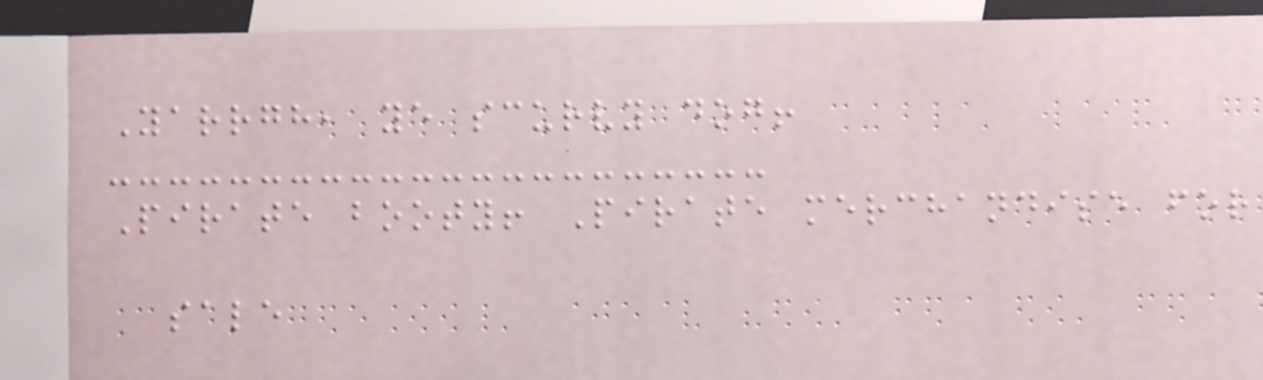Yarrgh, ye scurvy dog!
Pirate booty! Pirate merchandise for
sale
